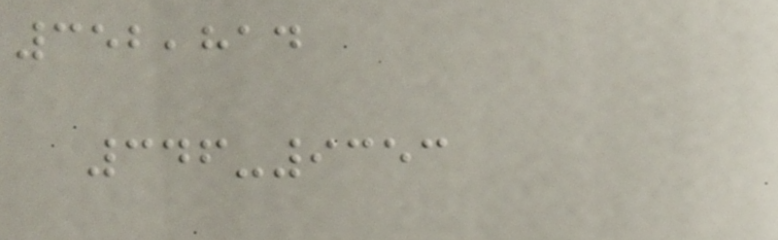352,814
346-9353
